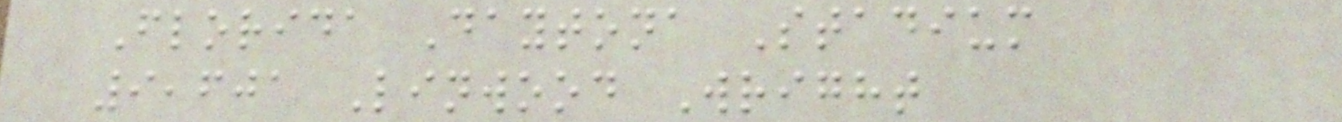Florida Daytona Stadium
9,601 Linwood Wright
